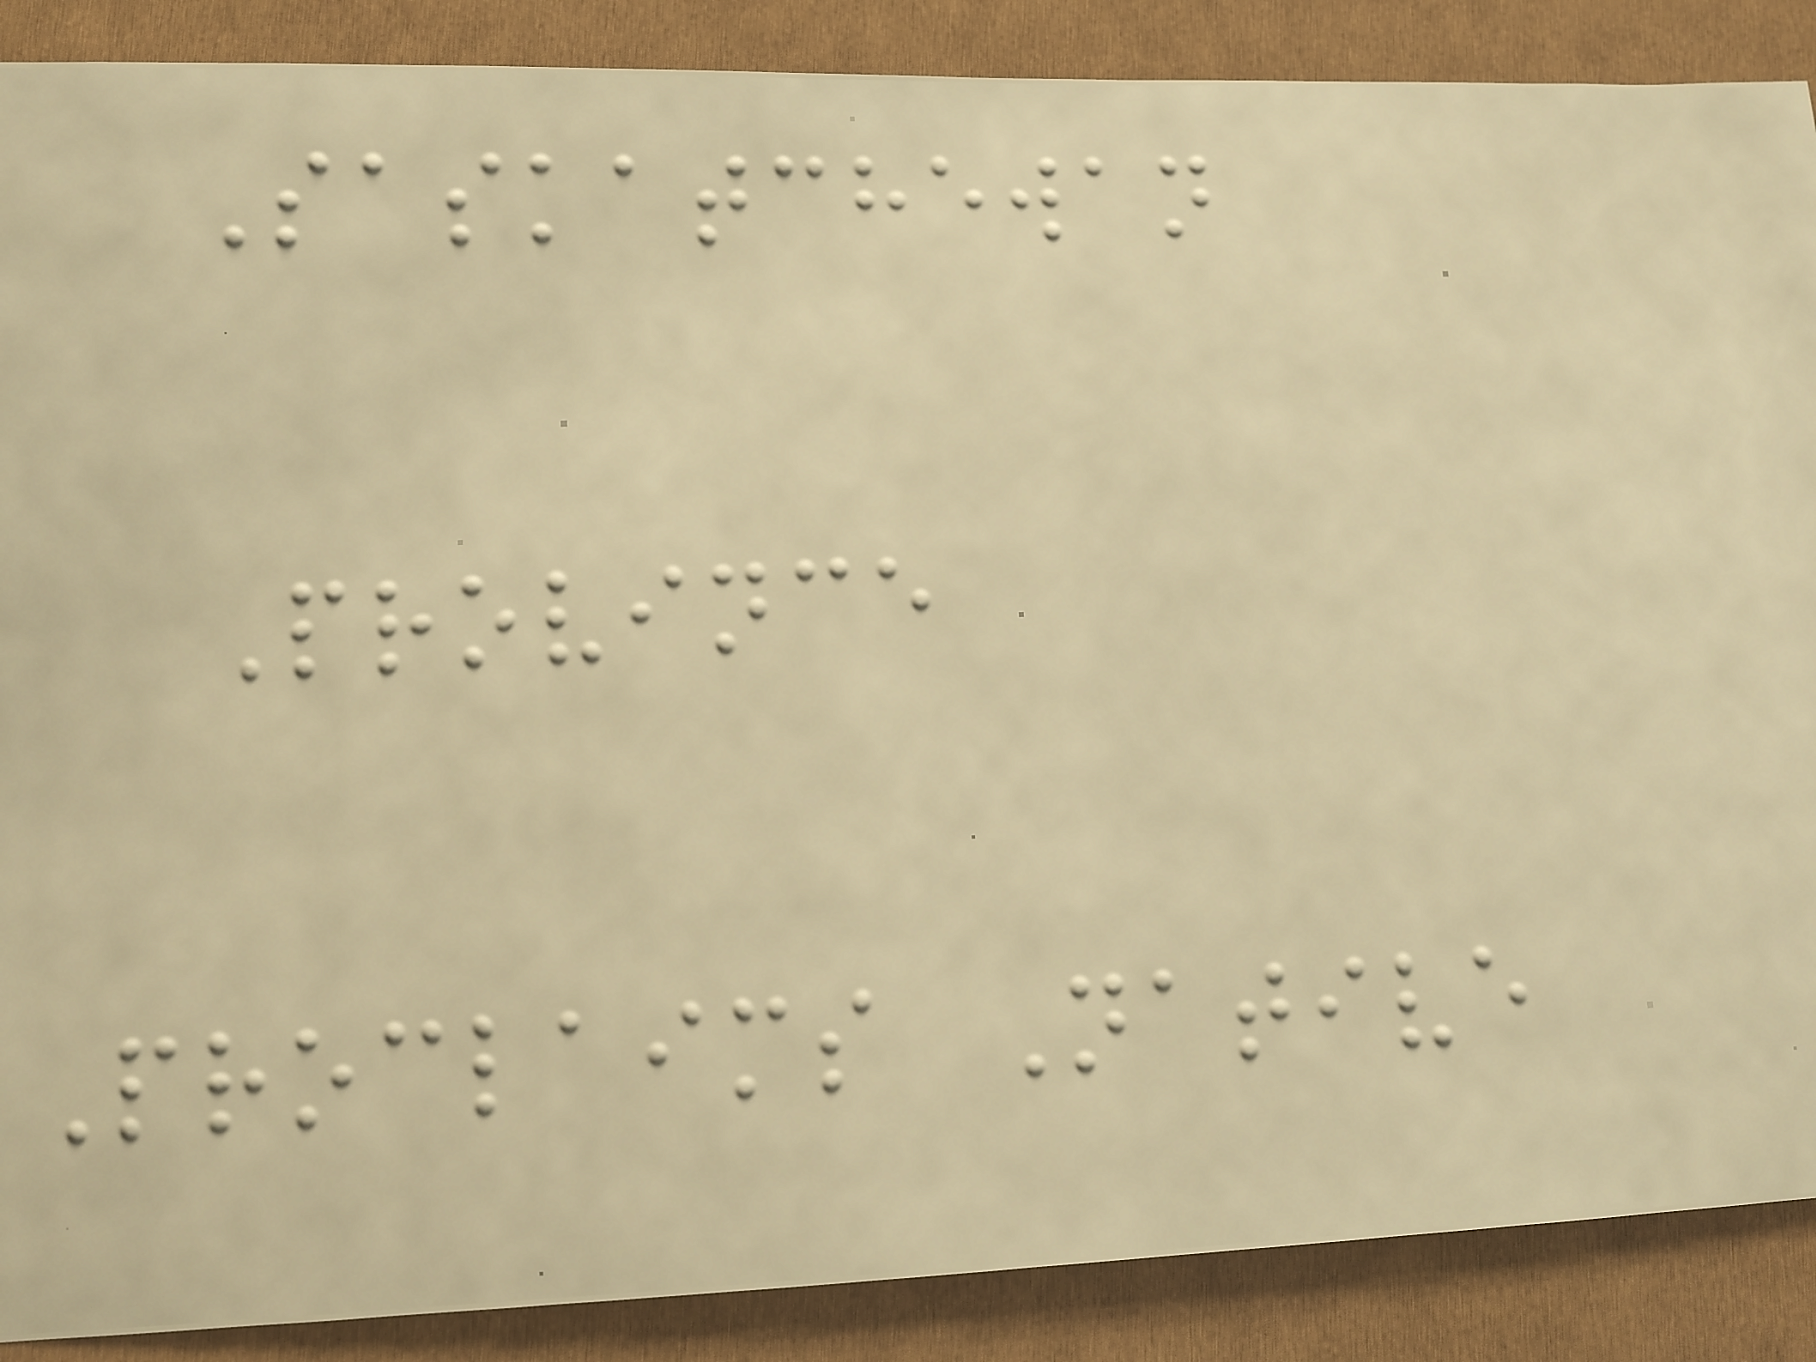Saskatchewan
Province
Proclaims Native
